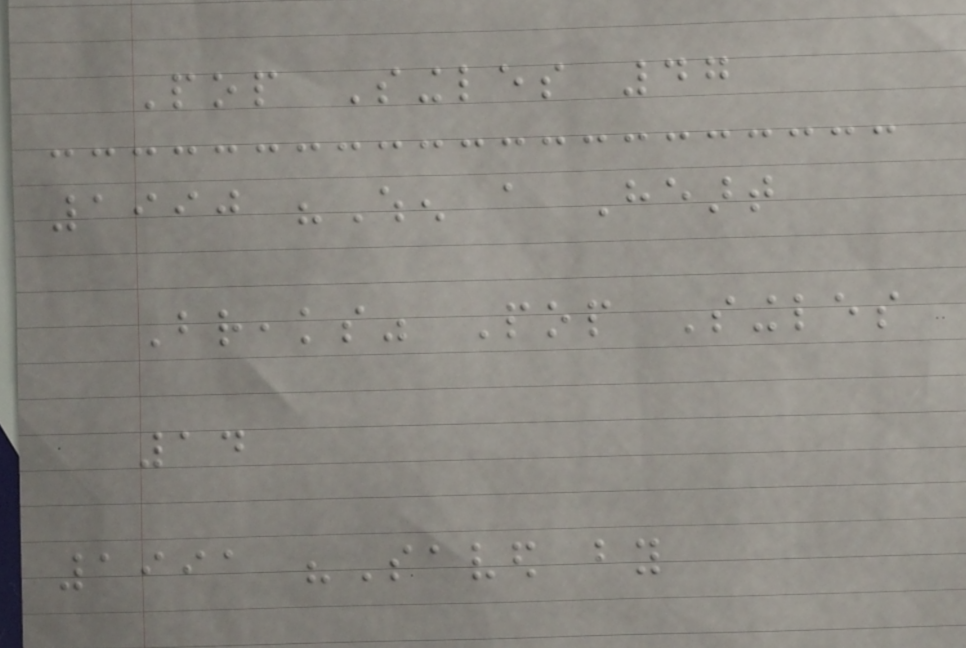Pop Singles 47
1990 "When a Heart
Breaks" Pop Singles
14
1991 "Saved by
